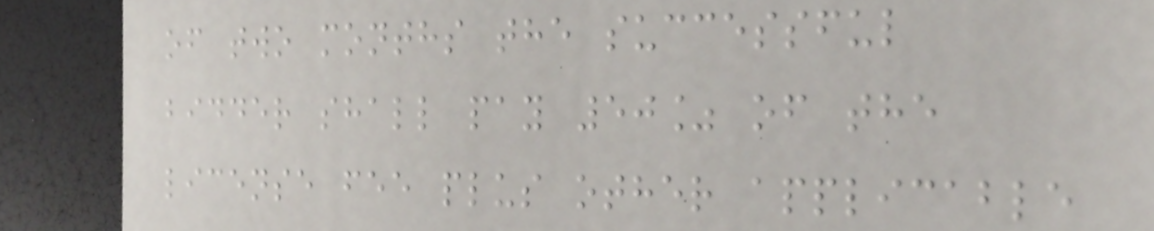of two months the successful
bidder shall pay 50% of the
license fee plus other applicable
